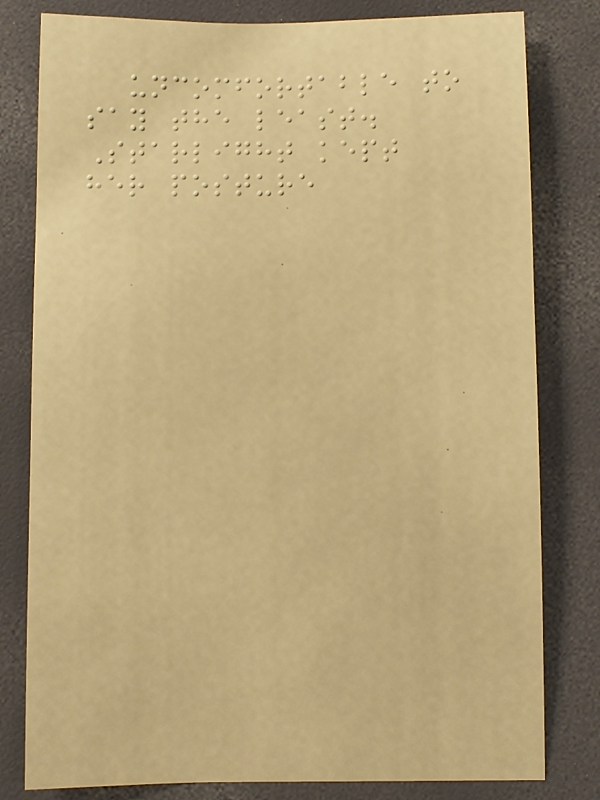uncomfortable to
say the least.
Starlight kept
her posture
